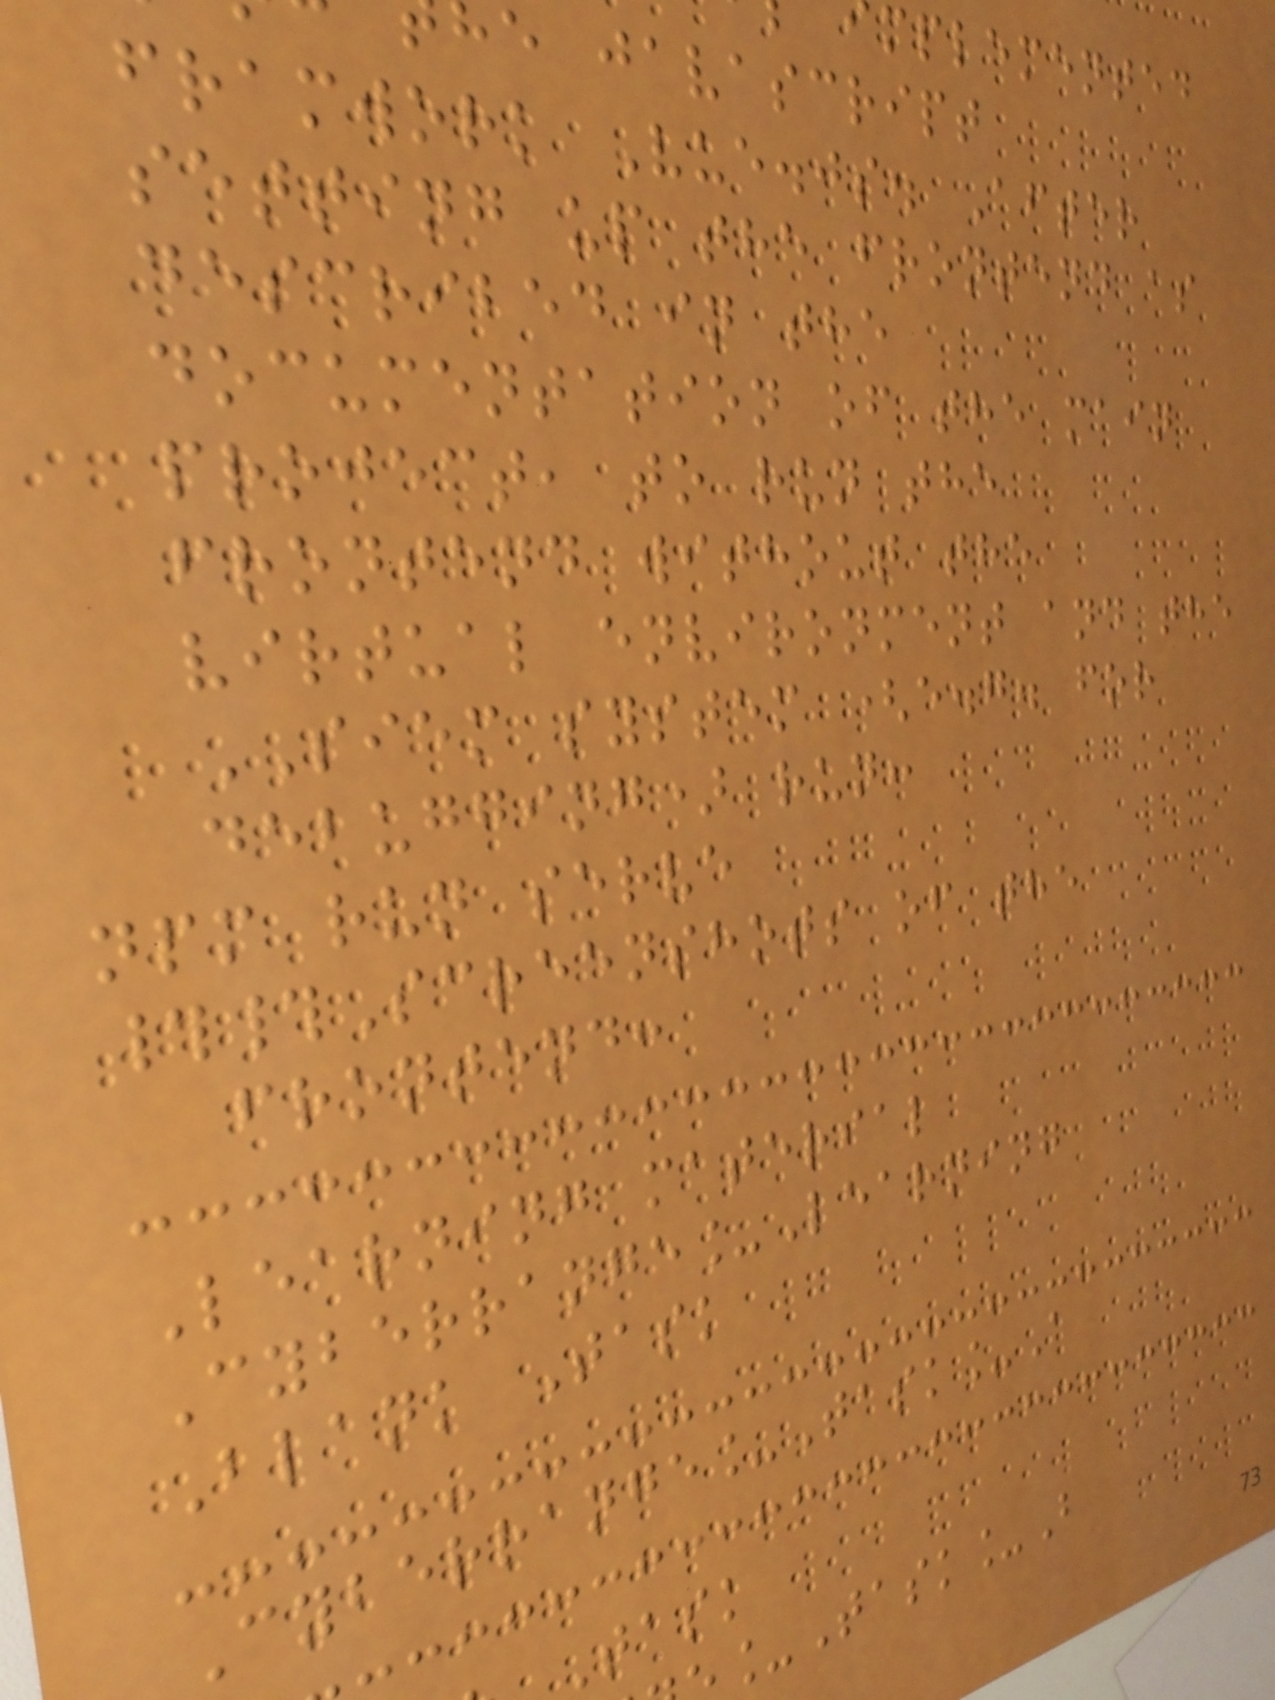mplemented
e javascript
framwork Vue.js. After
setting up the frontend as
described in the
documentation of the main
project, to run the
frontend without the
virtual environment and the
SIEM system (e.g. for
debugging) run:
npm run serve
##Screenshots of the
frontend:
Learning material
Cyberrange_Learning
Blank Task
Cyberrange_Task_A
Task
_Task_B
